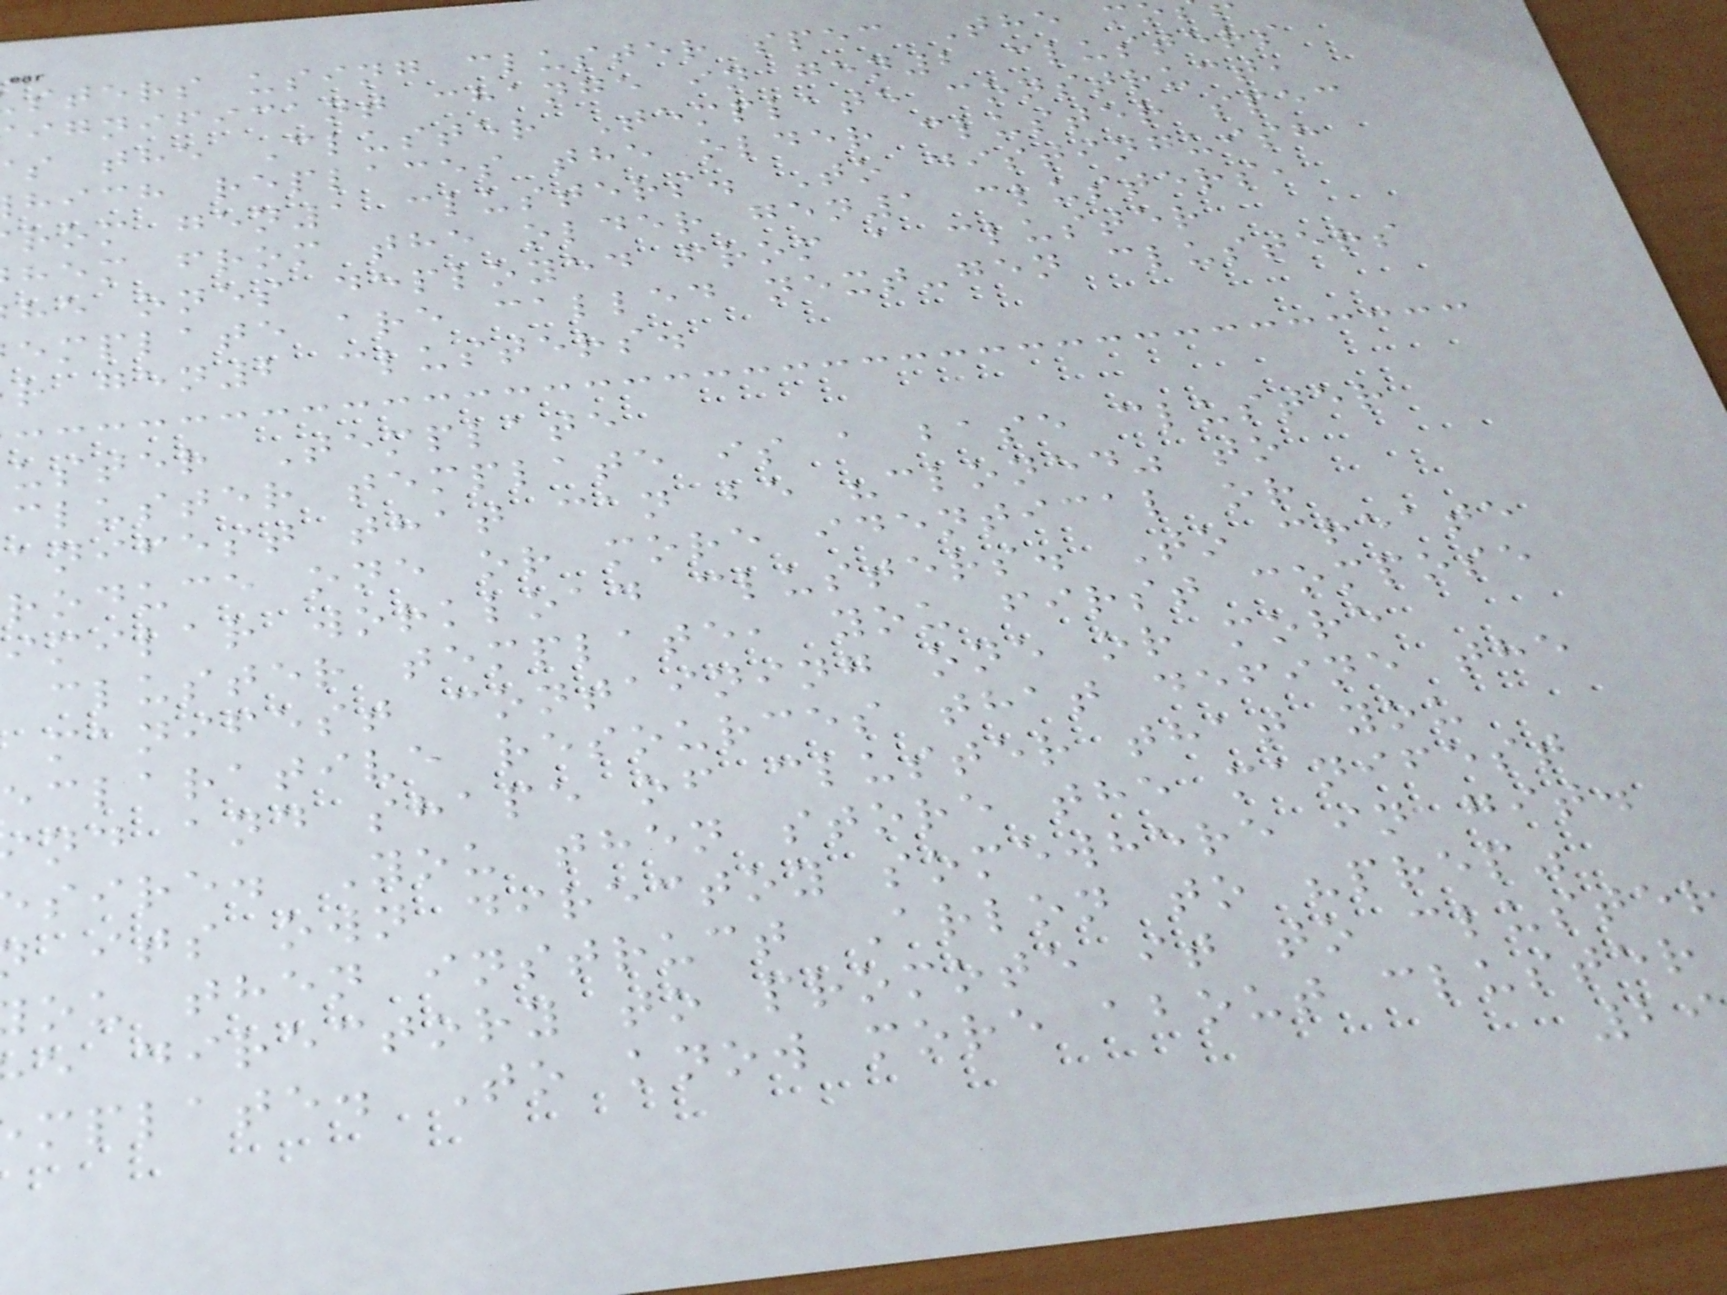sters using cluster spec The m
ignificant change in gen2 clusters
s the Cluster Template construct,
hich replaces the older cluster spec
rom gen1 clusters. To distinguish
hem from the older gen1 clusters,
he ones deployed from a cluster
emplate are called next-gen clusters
r gen2 clusters.
uster Template
cluster template is a base cluster
anifest that can be "cloned" to
roduce one or more identical or
imilar workload clusters. To create
cluster template, you first compose
manifest containing one or more
clarative resources that define the
nd and shape of cluster that you
sire. You then store the manifest
its own directoy somewhere in git.
ou then instruct Arlon to "prep"
e directory to promote it to cluster
mplate. To know more about cluster
